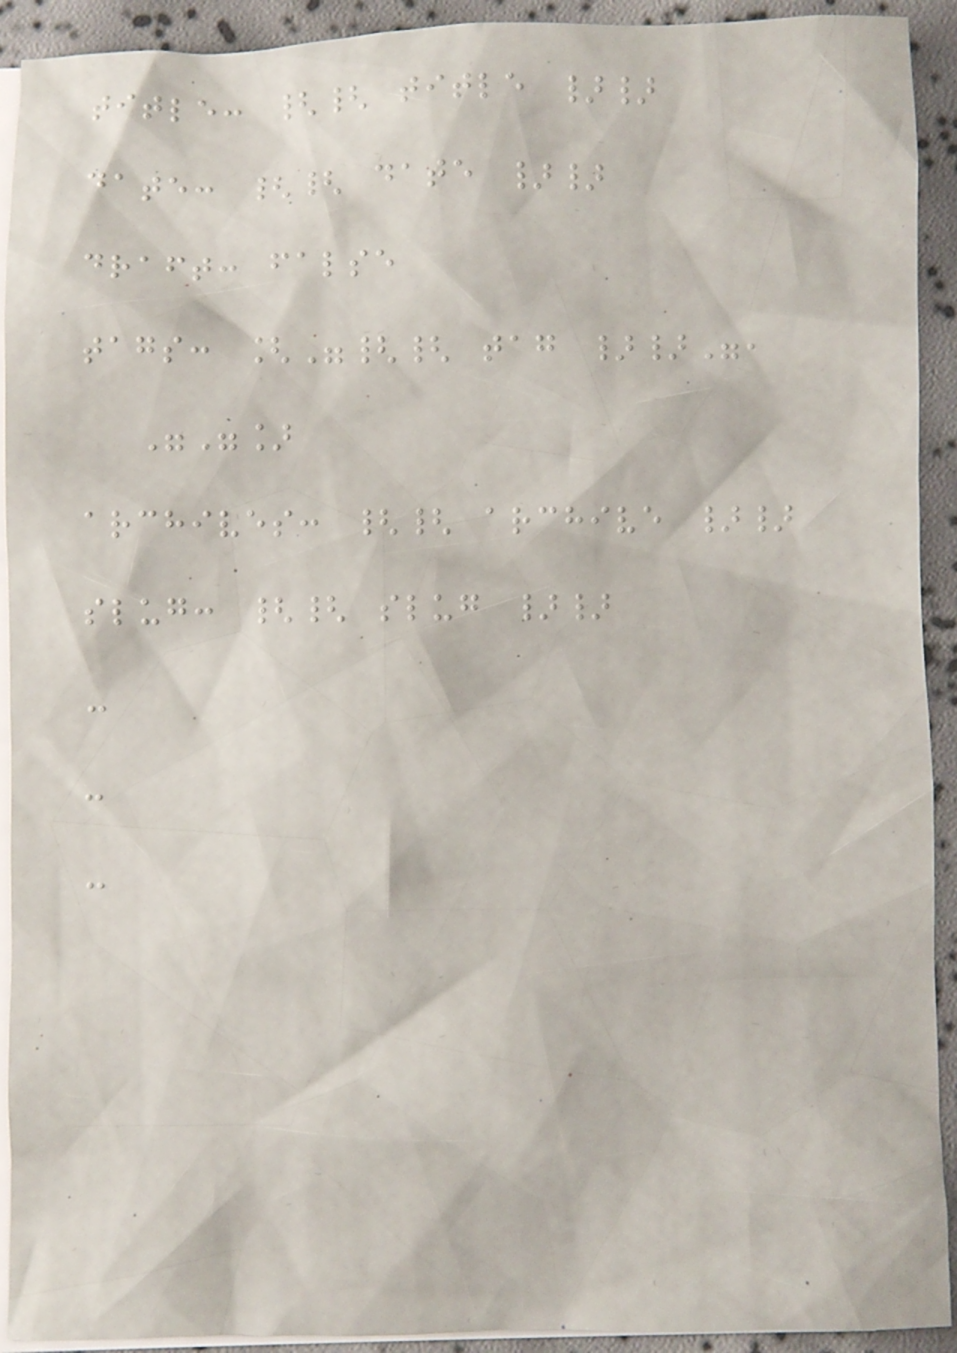title: {{ title }}
date: {{ date }}
draft: false
tags: ["{{ tag }}",
""]
archives: {{ archive }}
slug: {{ slug }}
-
-
-
